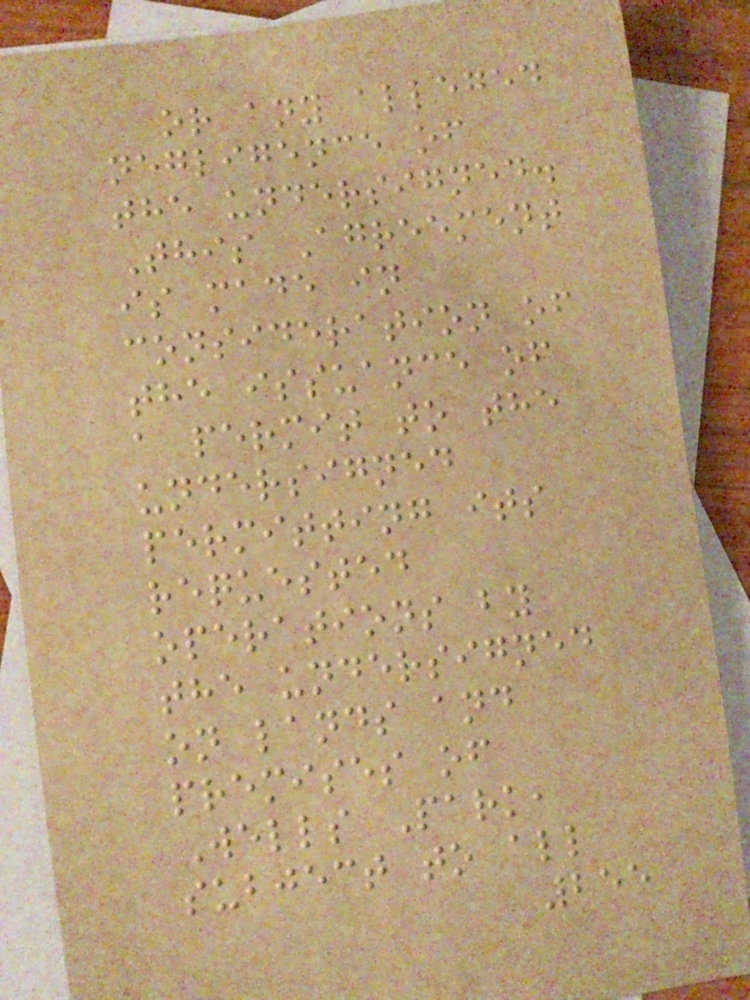or any alleged
negligence of
the undersigned.
This Agreement
is made in
consideration of
the issuance of
a permit to the
undersigned
permitting its
requested
operations by
the undersigned
on lands and
premises of
Wells Park,
subject to all
255
